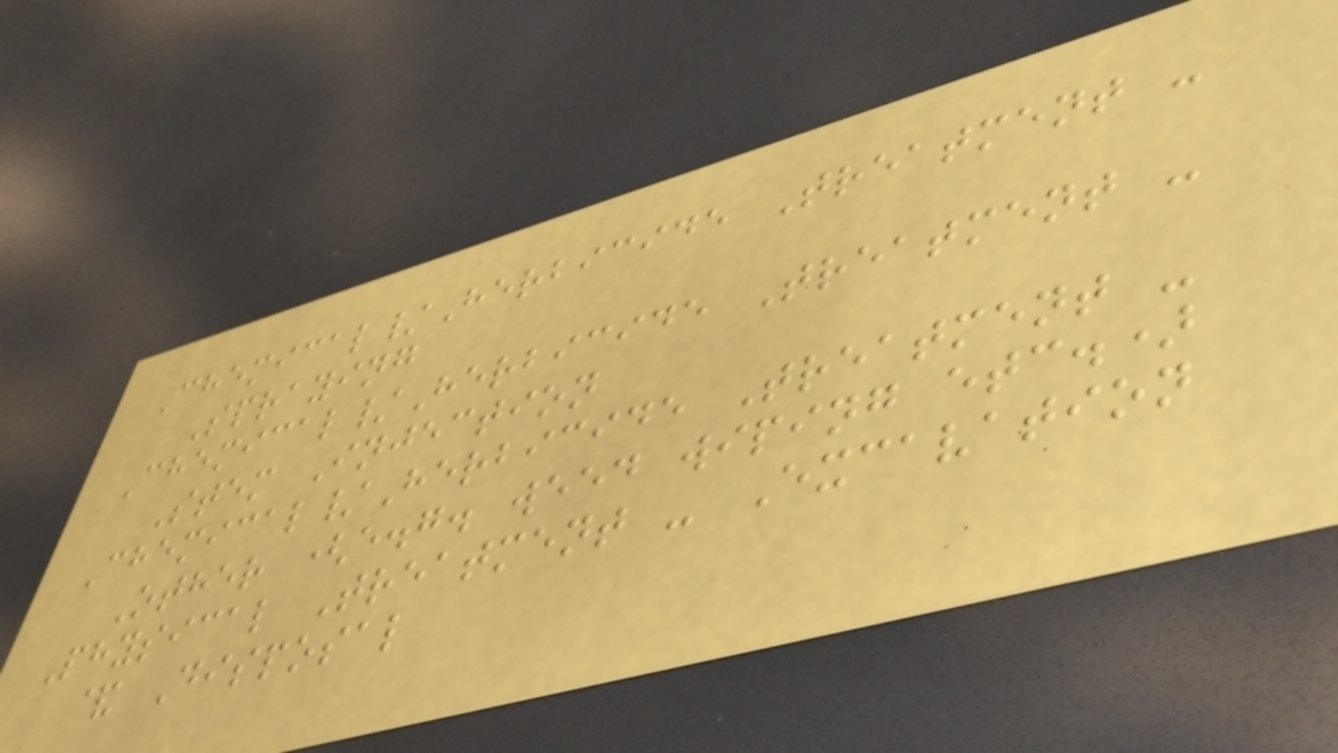Chemical/Herbicide Treatment -
Spraying
Chemical/Herbicide Treatment -
Stem Injection
Chemical/Herbicide Treatment -
Other (e.g. weed wiping etc.)
Physical Treatment - Excavation
& Disposal
